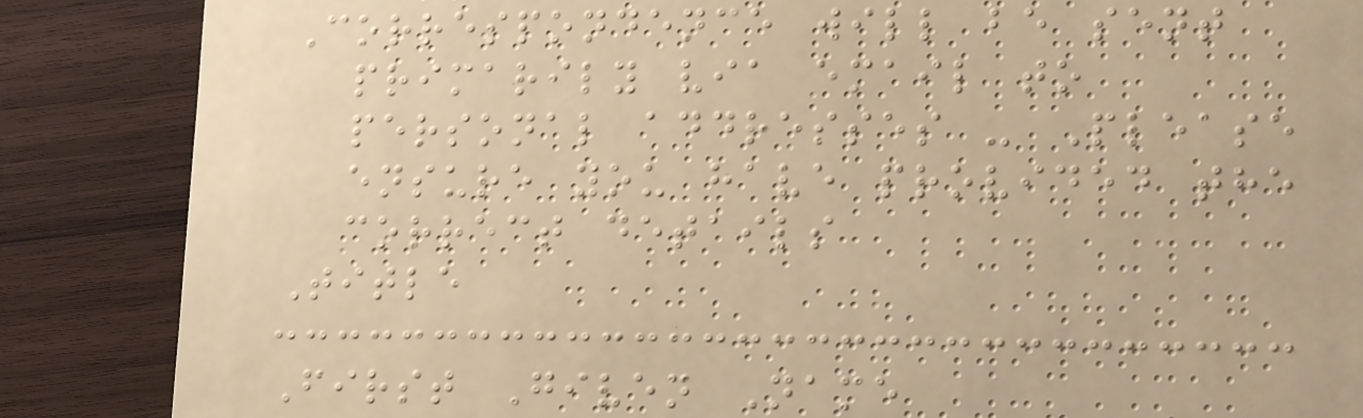Correspondence will be sent
primarily via email to
personal addresses - Please
ensure you have provided the
correct details
Title
First Given Name
